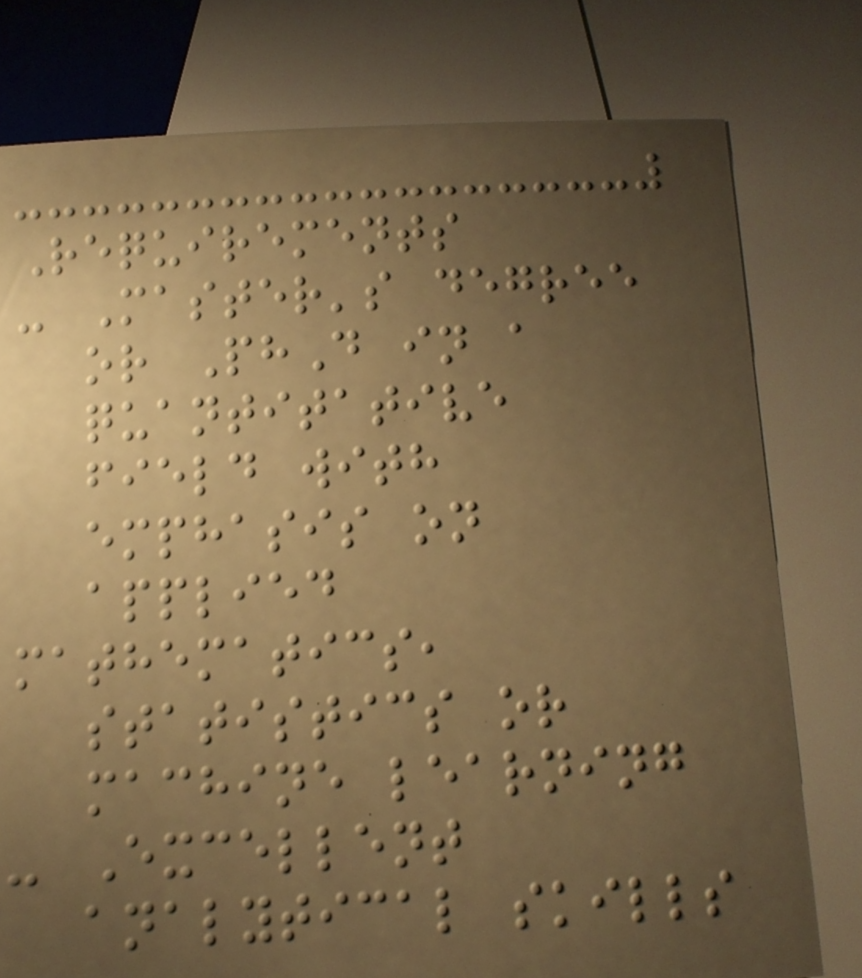Requirements
- Master's degree
or PhD in a
quantitative
field with
emphasis on
applied
mathematics,
statistics or
machine learning
- Excellent
analytical skills
